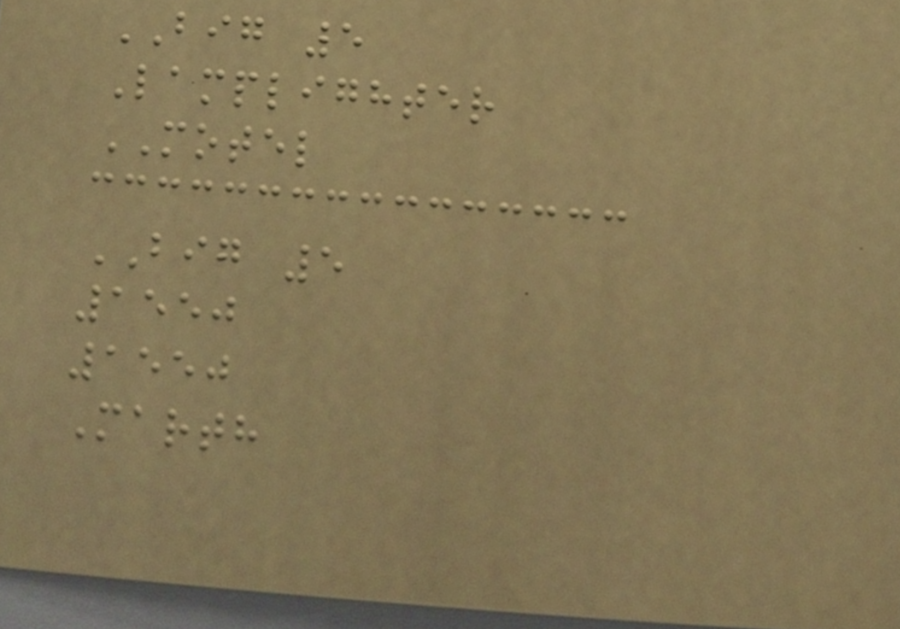BIG 5
Lamplighter
MOTEL
BIG 5
1550
1550
Marth
